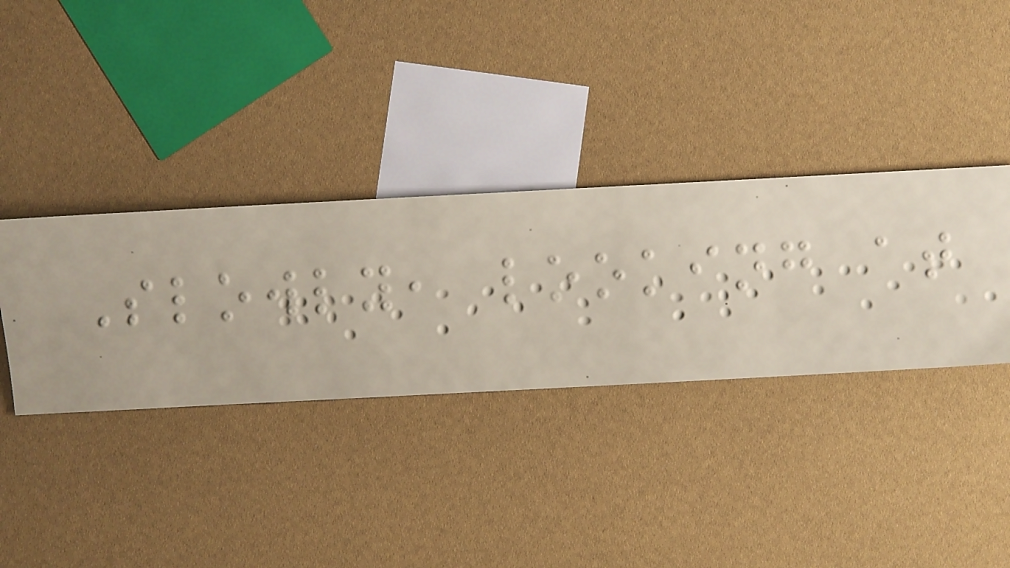Slowly, looking at
